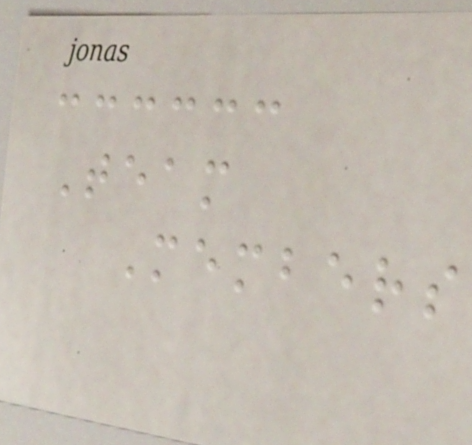Team
Members
